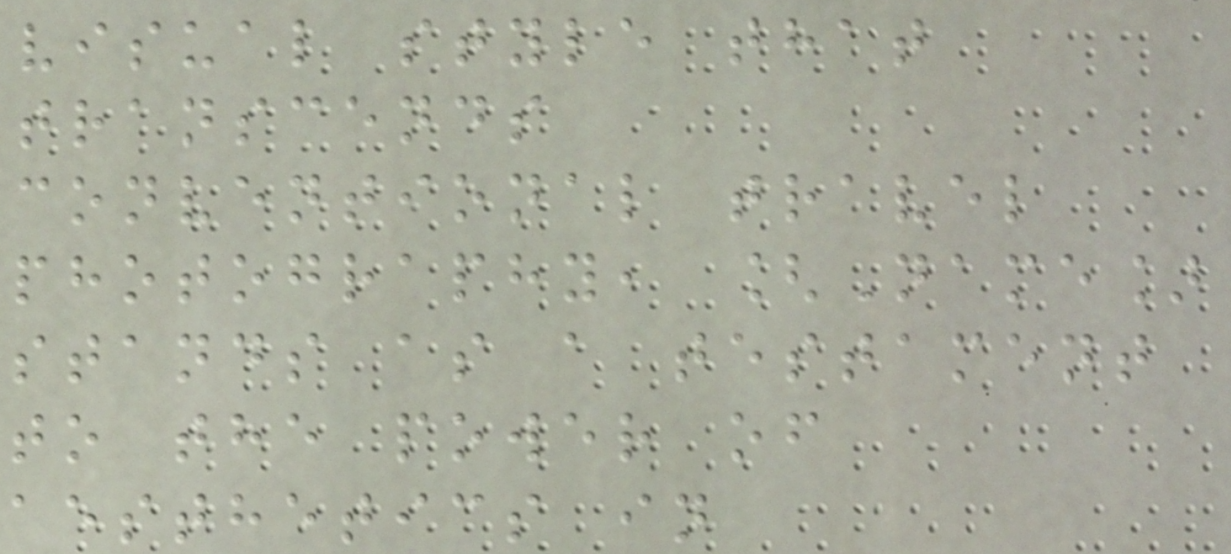visual style that
transcends
conventional travel
photography, [Name]
stands as a testament
to the power of
aesthetics in
